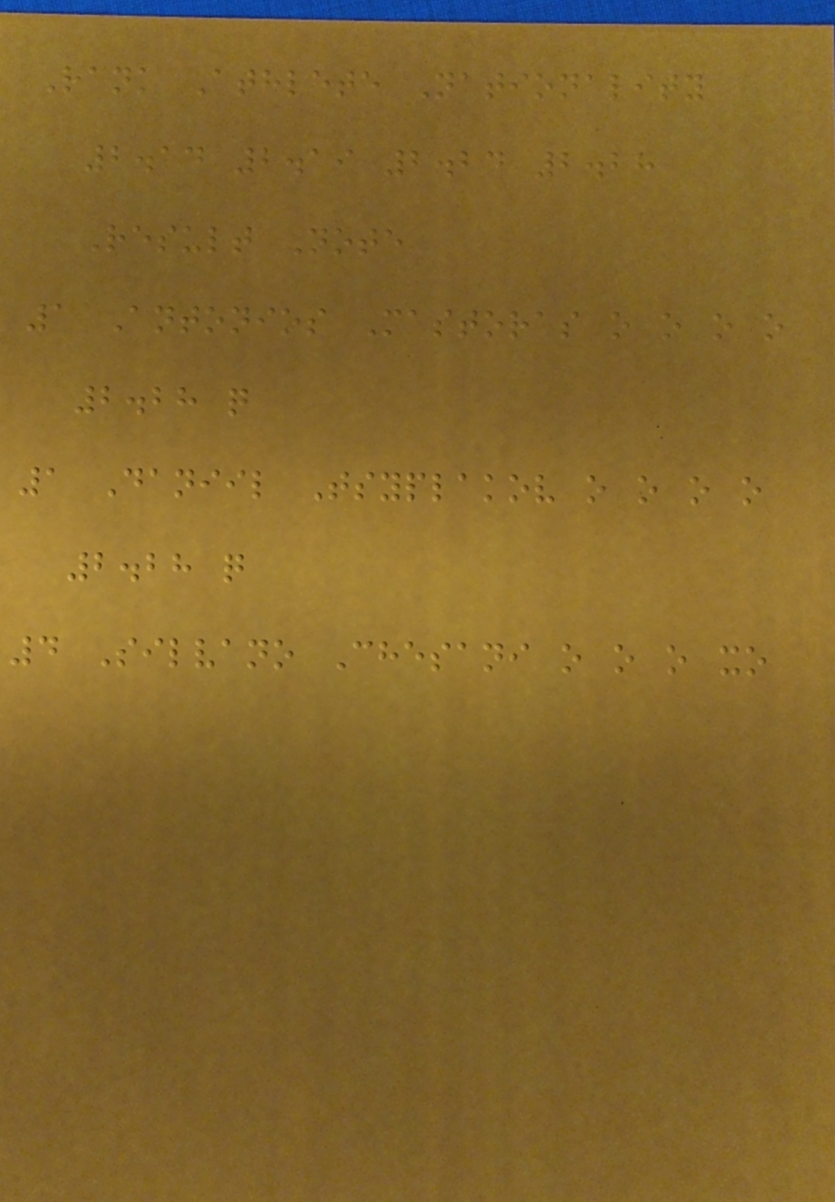Rank Athlete Nationality
2.14 2.19 2.24 2.28
Result Note
1 Antonios Mastoras o o o o
2.28 q
1 Daniil Tsyplakov o o o o
2.28 q
4 Silvano Chesani o o o xo
